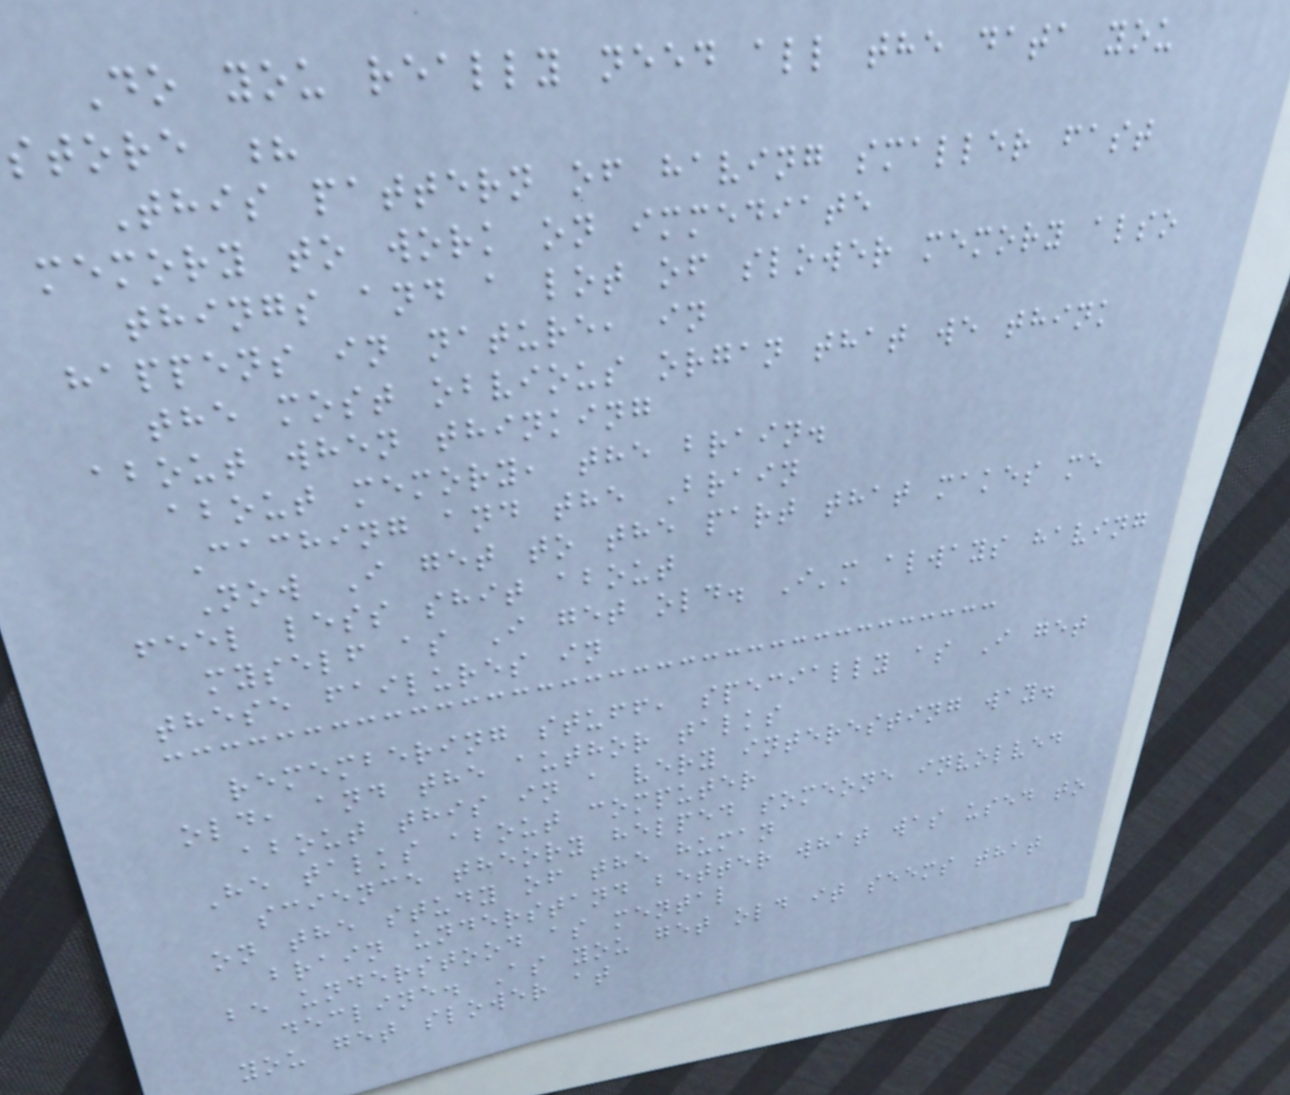Do you really need all the data you
store ?
This pattern of having smaller fast
memory to work on immediate
things and a lot of slower memory also
happens in nature, in
the most obvious organ that we think
about when thinking
about memory, the brain.
Caching and the Brain
Now I get to the part that makes me
feel less shit about
myself as I get old. I'm always having
these failures in
remembering stuff, specially as I get
old, and the author talks
about this in a very interesting way.
He talks about computer
science theory helped someone involved
on the study of the human
brain understand better what was used to
be understood as mental
decline. As you get old it seems that
you get slower at
